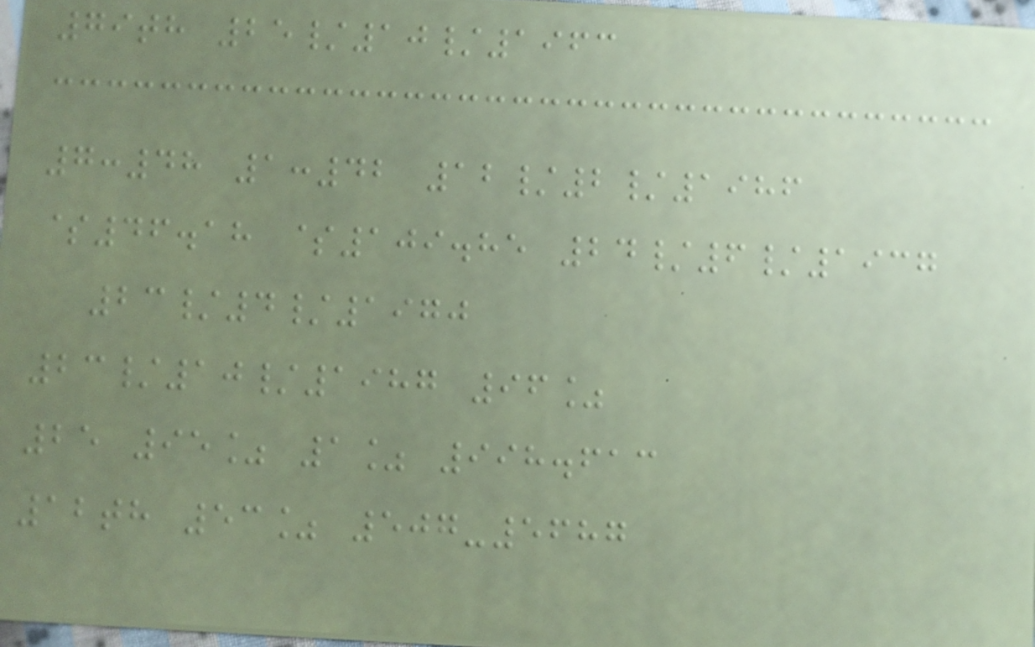79th 25/10/1963
7:48 1:42 12/2/1986
$46.18 $109.85 24/6/1937
23/4/1970
23/10/1987 96%
25 95% 1% 998.613
12th 53% 507-5687
